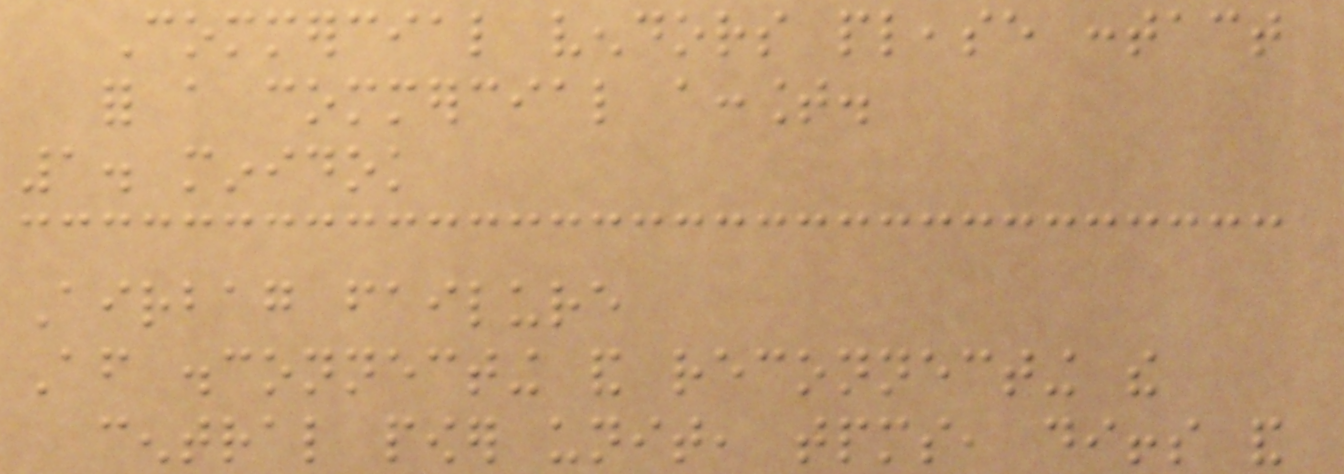Commercial vendors please contact
for a commercial account.
1. minidok
Airbag failure
After disconnecting and reconnecting the
central power unit, tpms, diffs and
